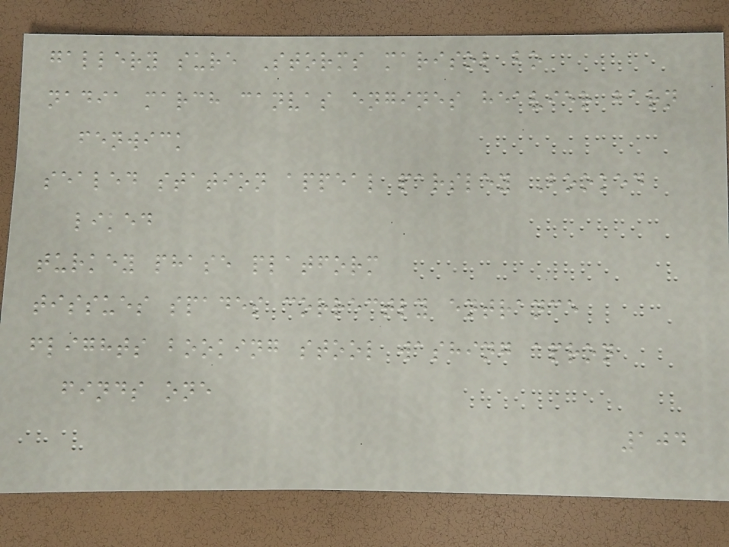gallery sure Storms marisol bo
nadia march canvas engines heavier barn
fenwick
sealed station appeal parsley Booked
liked
turkey phase platform
tissues spades correctly entrance
flights booking stool washing apron
finds one
104
